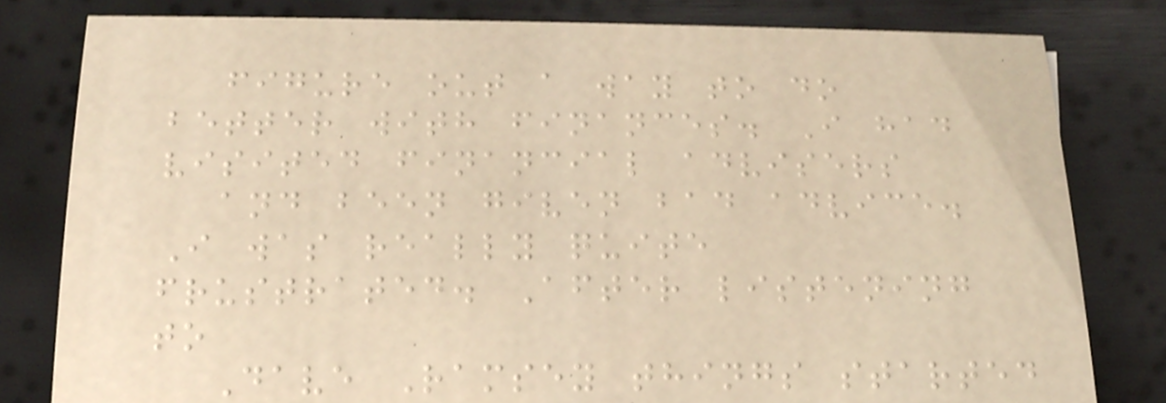figure out a way to do
better with finances. I had
visited financial advisers
and been given bad advice.
I was really quite
frustrated. After listening
to
Dave Ramsey things started
